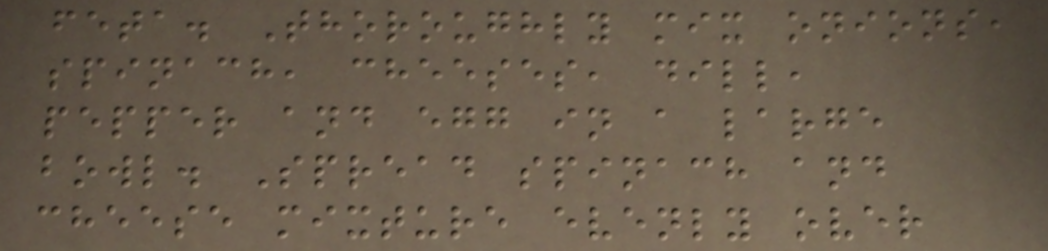feta. Thoroughly mix onions,
spinach, cheeses, dill,
pepper and egg in a large
bowl. Spread spinach and
cheese mixture evenly over
